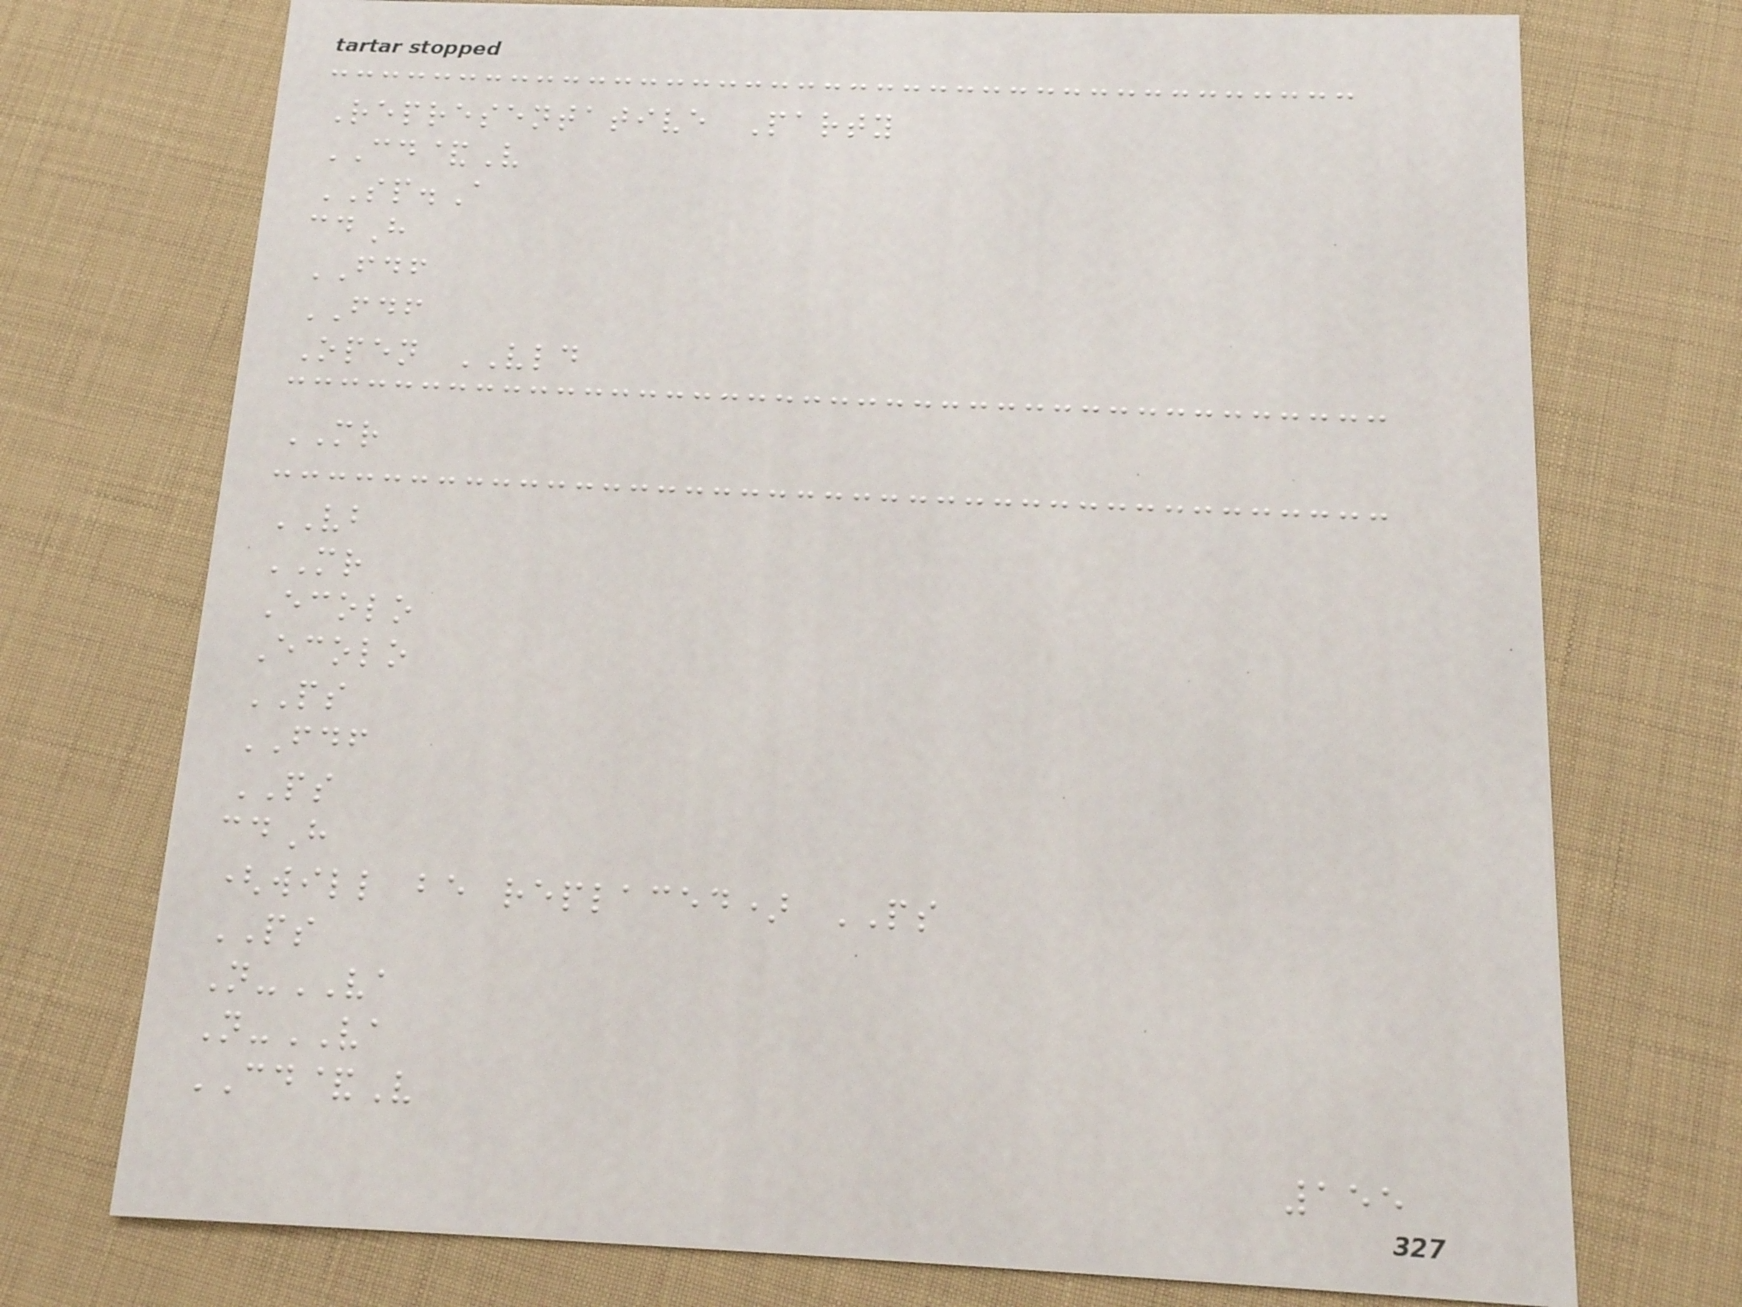Representative Party
CD&V
SP.A
cdH
FDF
FDF
Open VLD
MR
VB
MR
Ecolo
Ecolo
PS
FDF
PS
cdH
(will be replaced) PS
PS
N-VA
N-VA
CD&V
155
